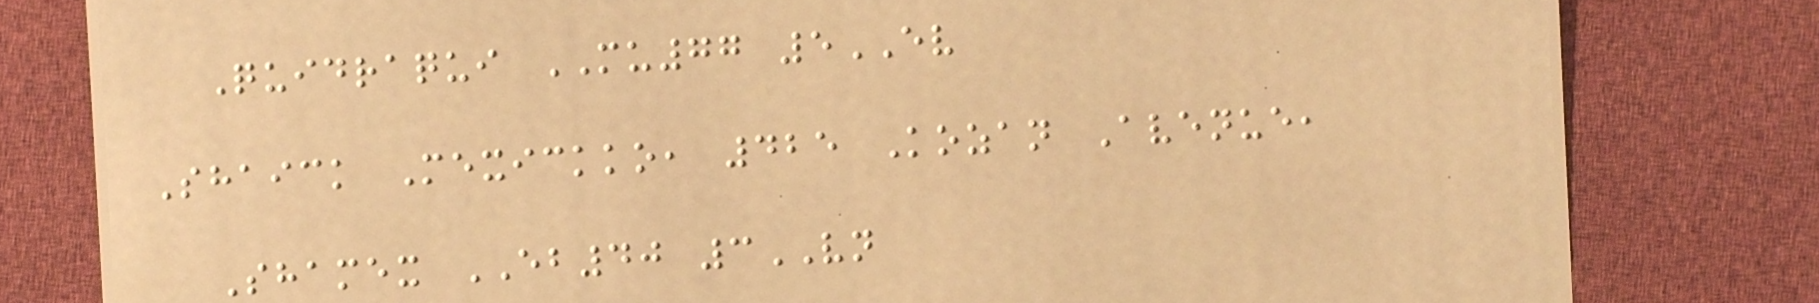Quidraqui MU77 5EV
Shaick Mexickko, 425 Kozan Avenue,
Shamex EB40 3VN
